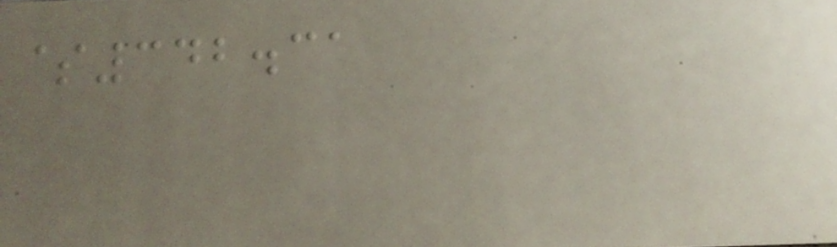$342.31
